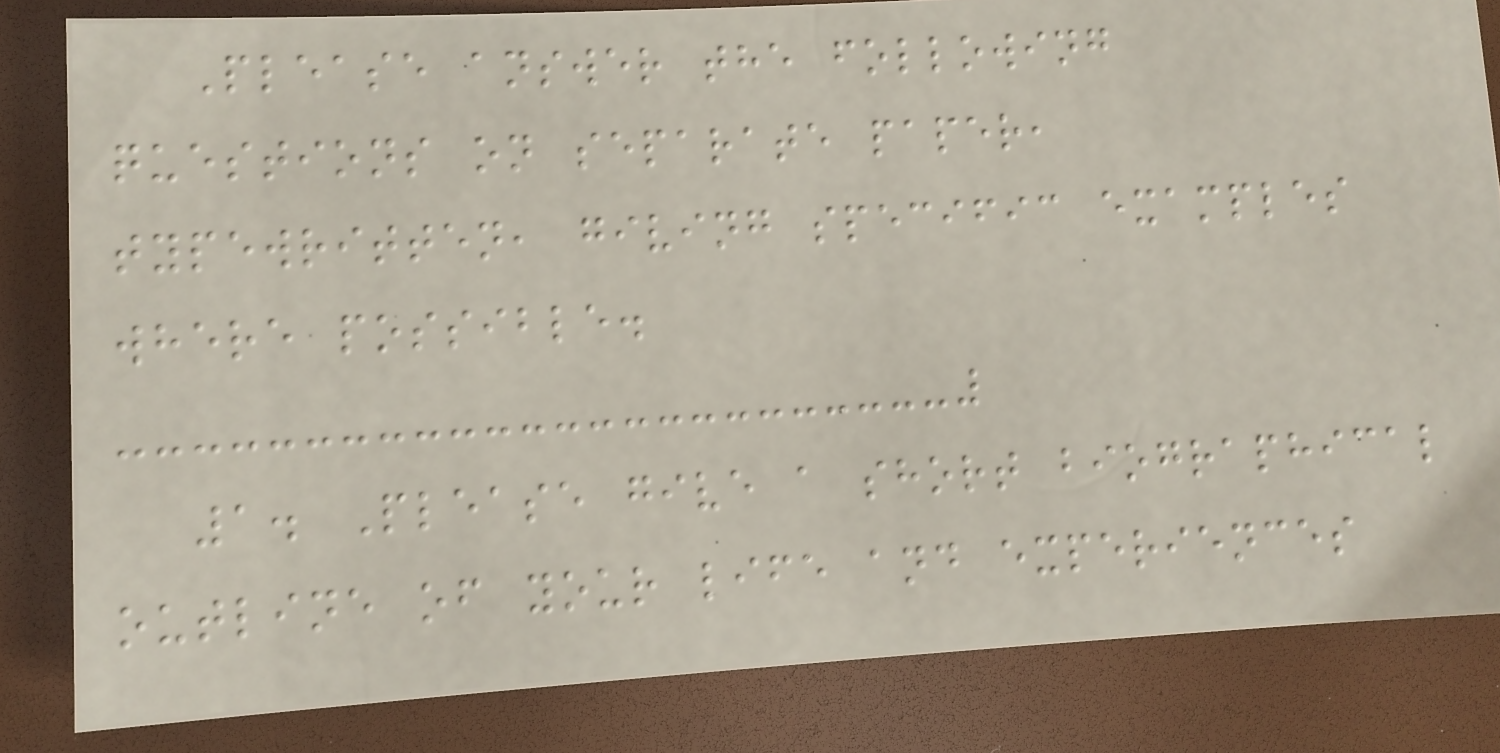Please answer the following
questions on separate paper,
typewritten, giving specific examples
where possible.
1. Please give a short biographical
outline of your life and experiences
